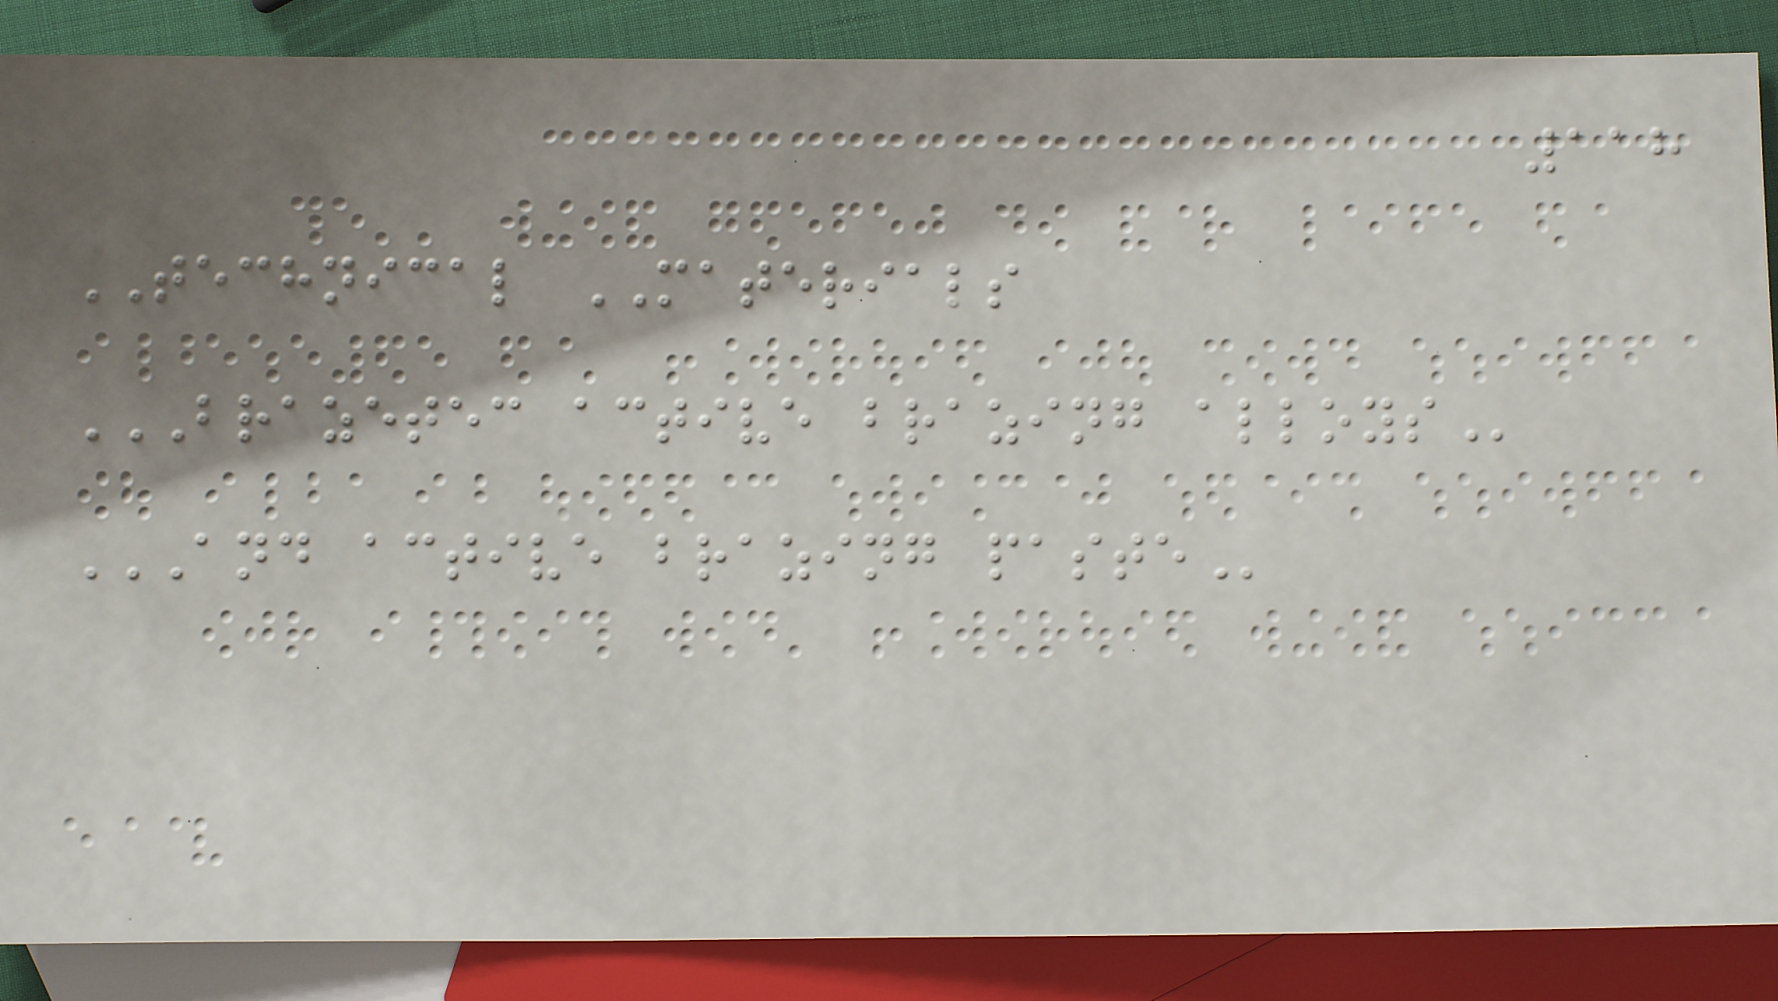118
TECHNICAL MATERIALS
BRAZETEC ACTIVE BRAZING ALLOYS
AND ACTIVE BRAZING PASTE
